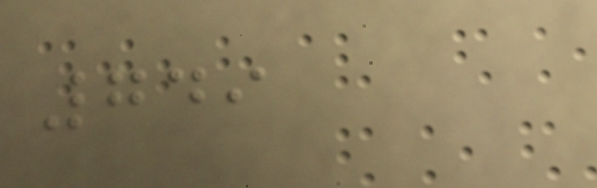749
